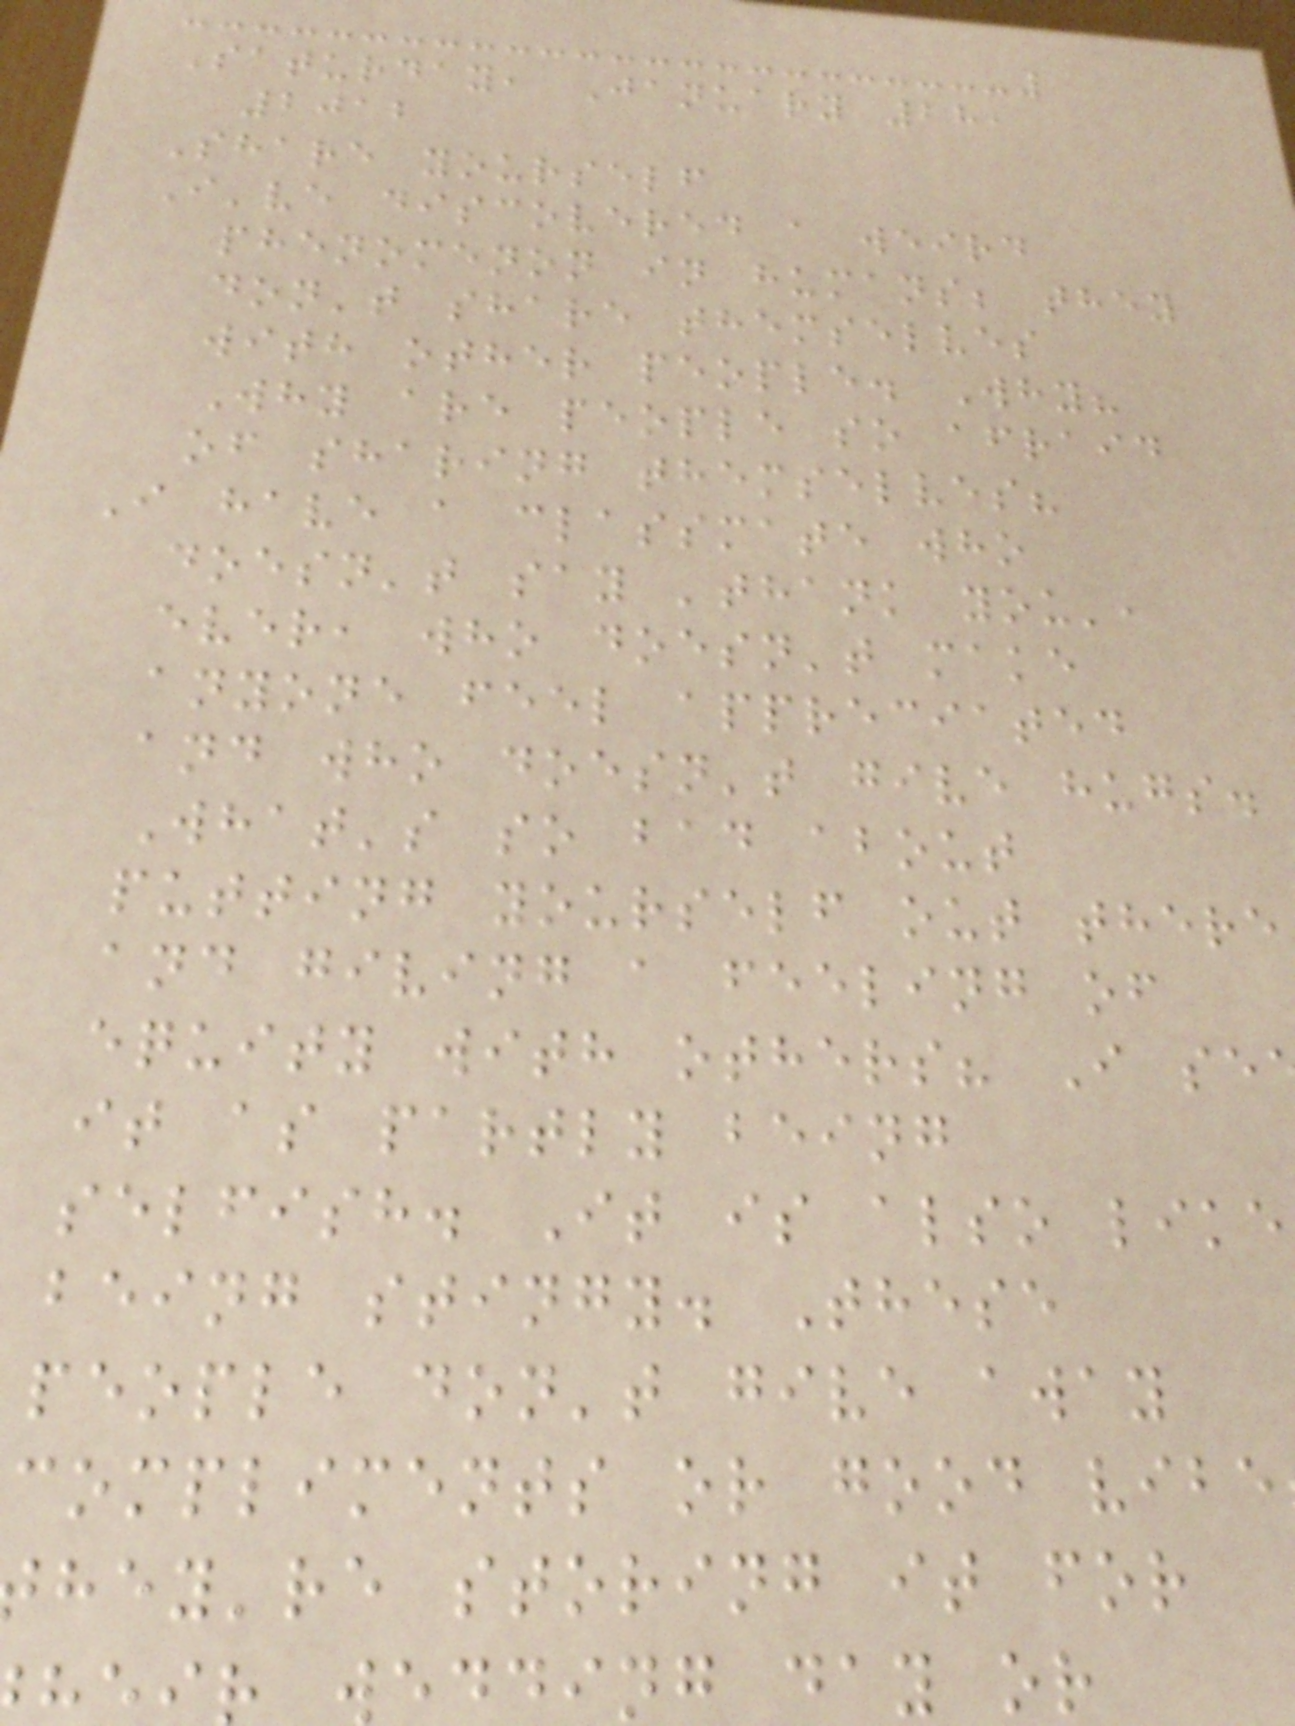Saturday, January 28,
2012
Share yourself
I've discovered a weird
phenomenon in humans; they
don't share themselves
with other people. Why?
Why are people so afraid
of sharing themselves?
I have a classmate who
doesn't say 'thank you',
ever, who doesn't make
anyone feel appreciated
and who doesn't give hugs.
What's so bad about
putting yourself out there
and giving a feeling of
equity with others? I se
it as partly being
selfish. It is also like
being stingy. These
people don't give away
compliments or good vibe
hey're storing it for
edding day or
